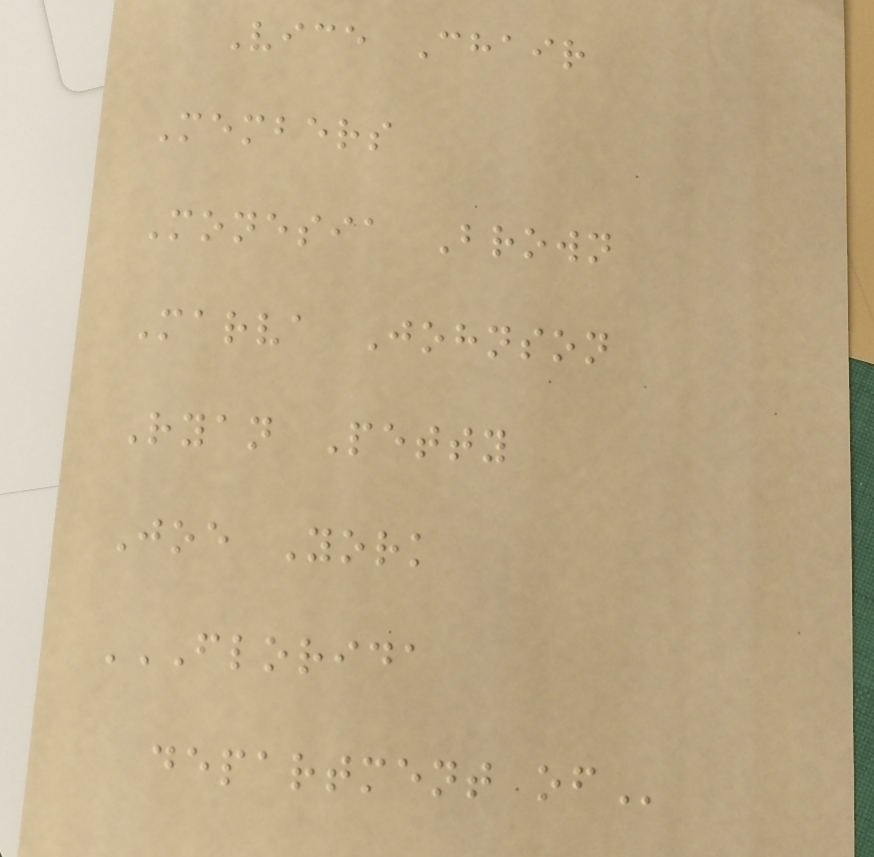Vice Chair
Members
Monesia Brown
Marva Johnson
Ryan Petty
Joe York
FLORIDA
DEPARTMENT OF
